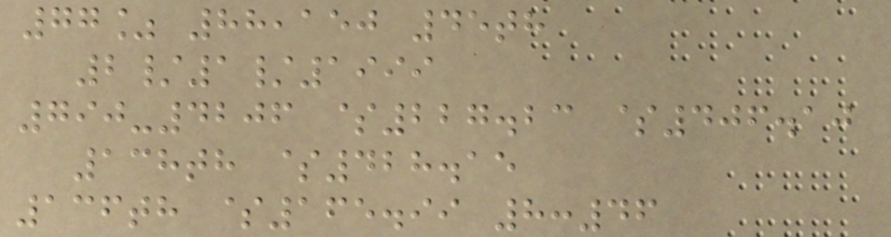77% 88,150 45th
2/1/1999
790-4206 $227.23 $406.10
138th $428.15
136th $165.99 8:46
